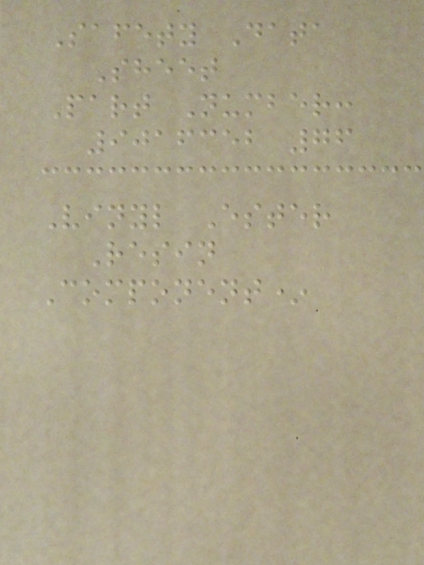Safety Data
Sheet
Part Number:
9016352 76
Vinyl Ester
Resin
Component*
